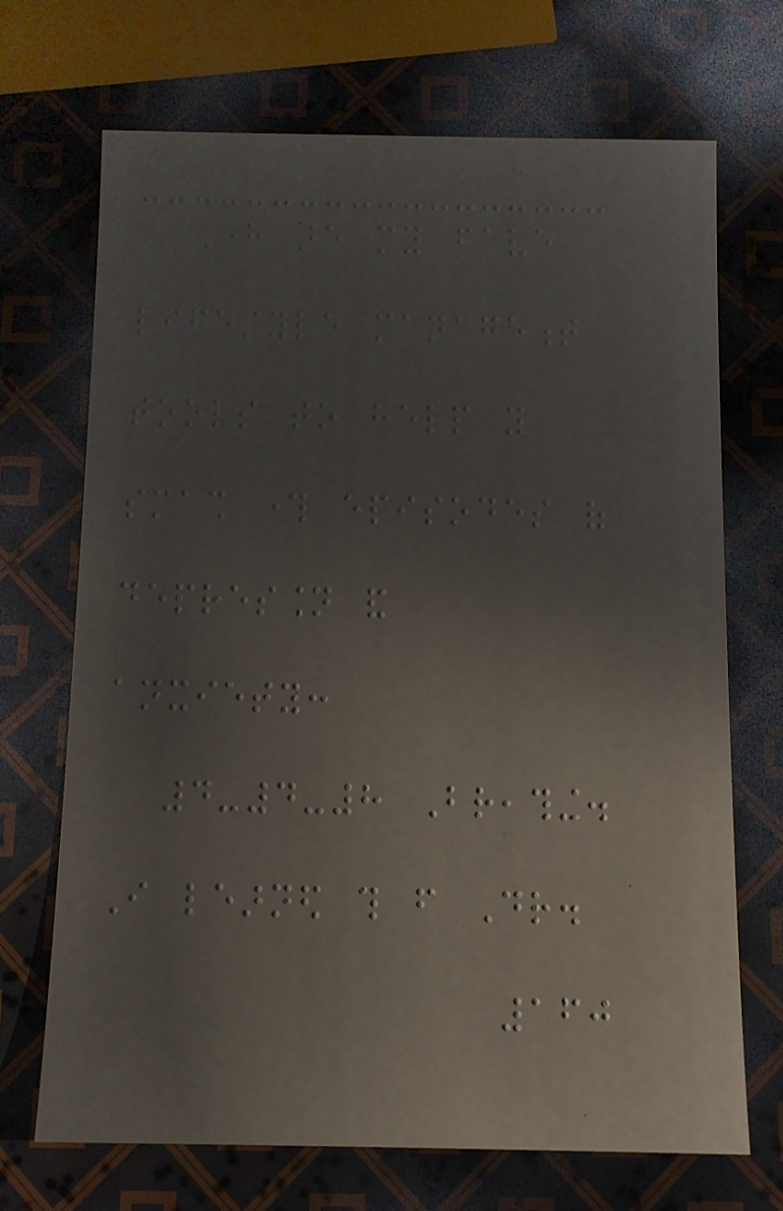Here are my fave
lifestyle management
tools to help you
smash through episodes of
depression and
anxiety:
4-4-8 Breathing.
I learned this from Dr.
160
